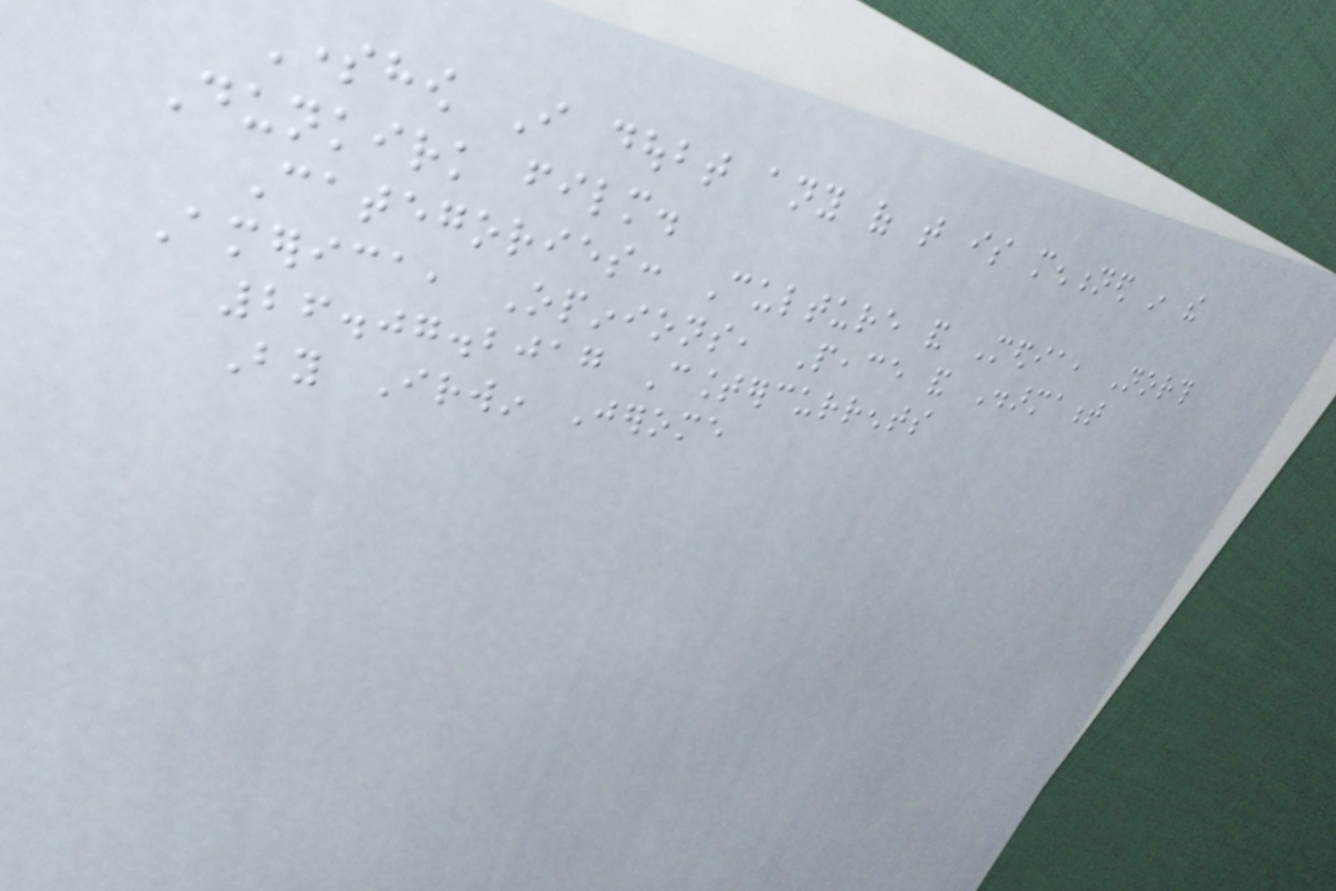Somehow I doubt any of that is mentioned in the
Dunkirk film.
Categories: Culture and Media, North
America, Opinions, Peace and Disarmament
26.07.2017 Countercurrents
By Irwin Jerome
